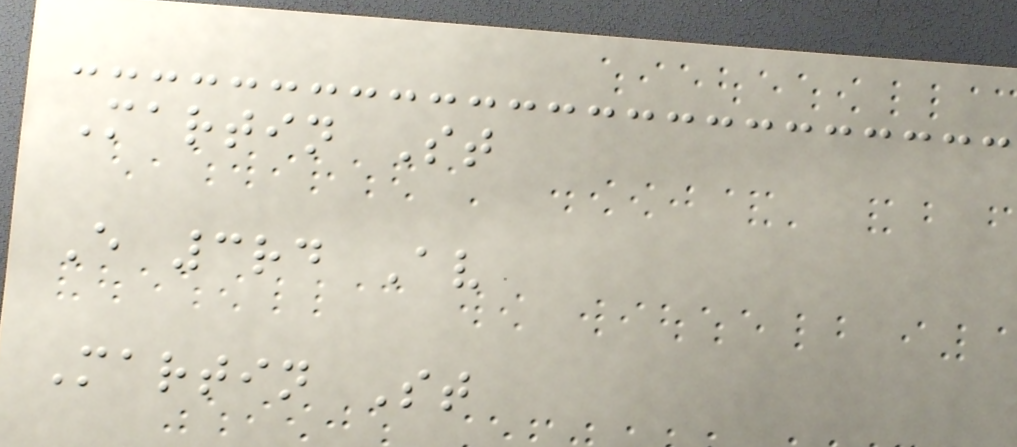Martin St
E 3rd Av
Martin St
